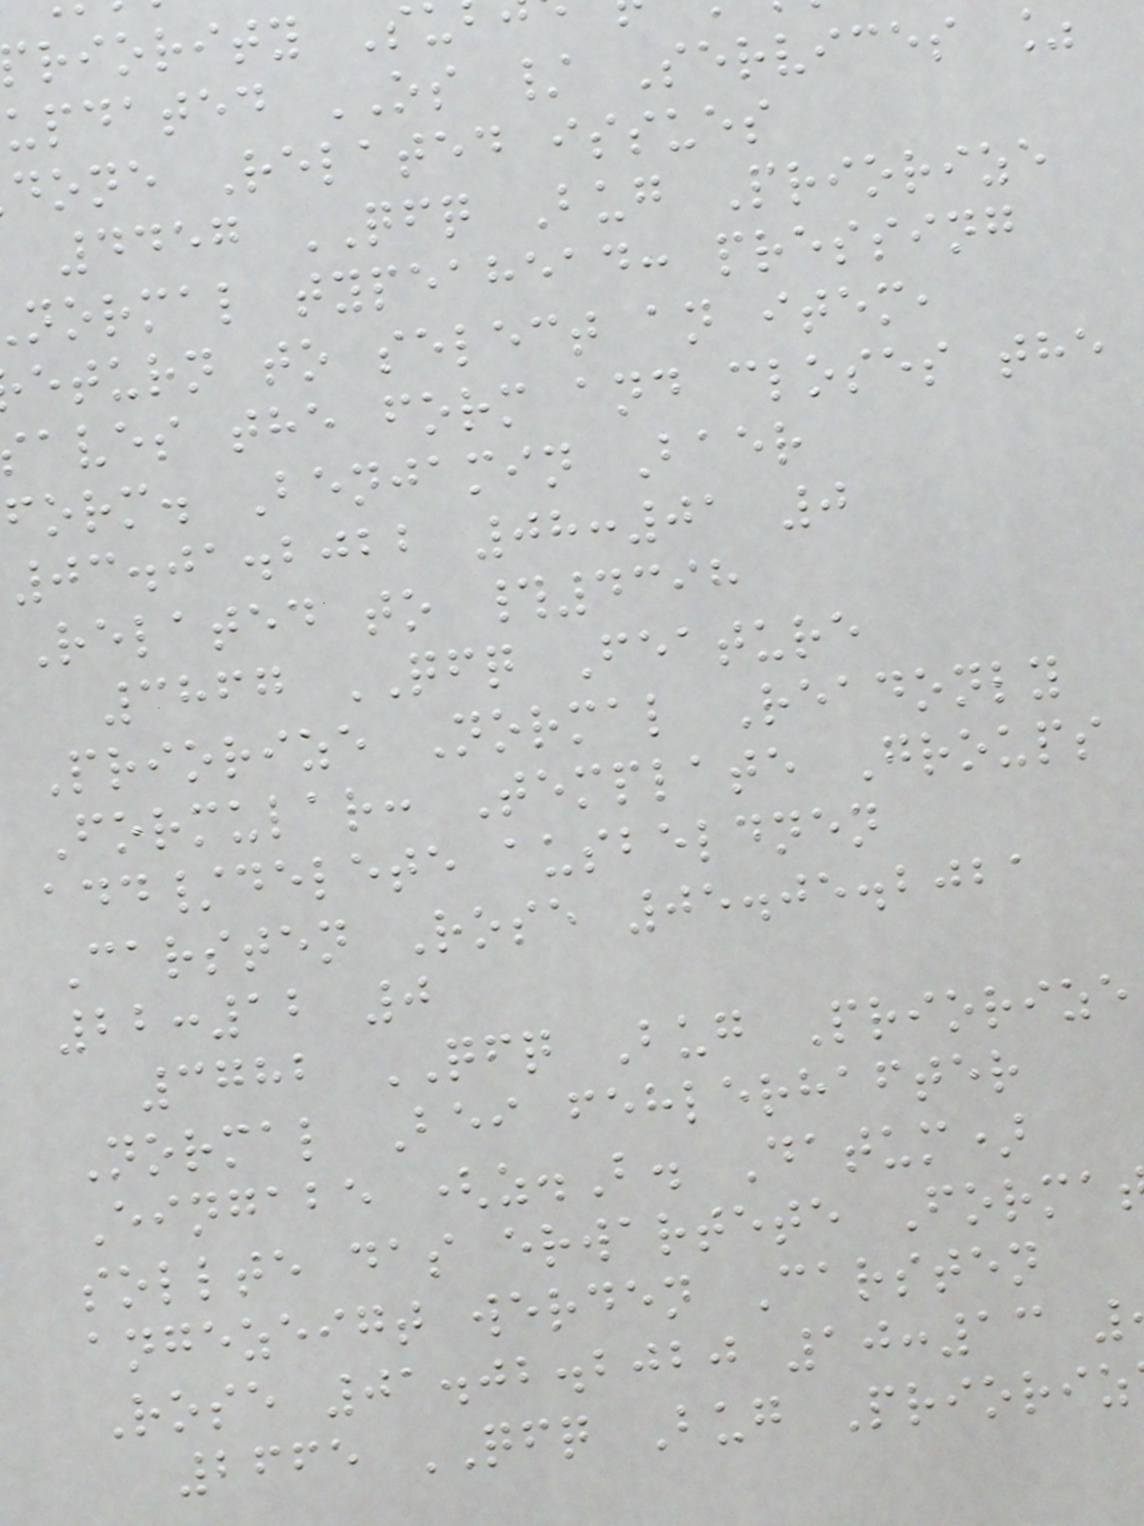riority S
updated OS / Services %
done Related issues
4457 QFQ Bug Priorize
normal typeahead: pressing
eturn to select an item,
aves the form and closes the
form. Benjamin Baer
03.01.2022 08:01 0
Related to #4398
3867 QFQ Feature
Priorize Normal Readonly
Formular: Template Groups
add/delete ausbeldnen
Carsten Rose 05.05.2021
22:12 0
3782 QFQ Bug Priorize
Normal Bei fehlerhafter
Eingabe (z.B. Datum)
sollte das erwartete Forma
angezeigt werden Carsten
Rose 01.02.2020 10:13
2665 QFQ Bug Prioriz
